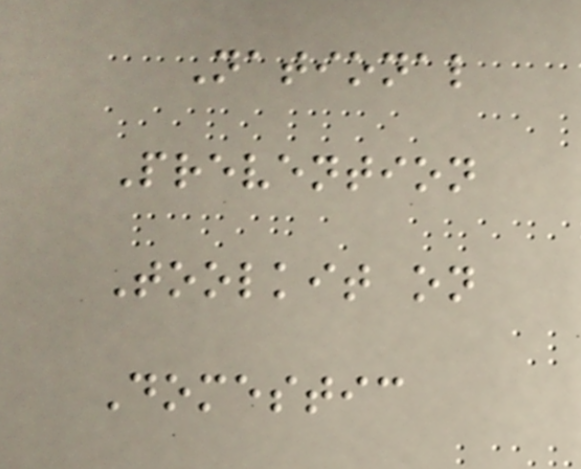National
Prevention
Toolkit on
Domestic
